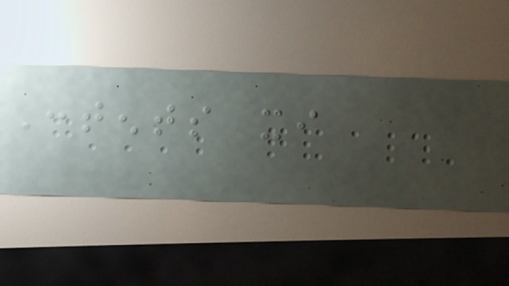Contents xi
